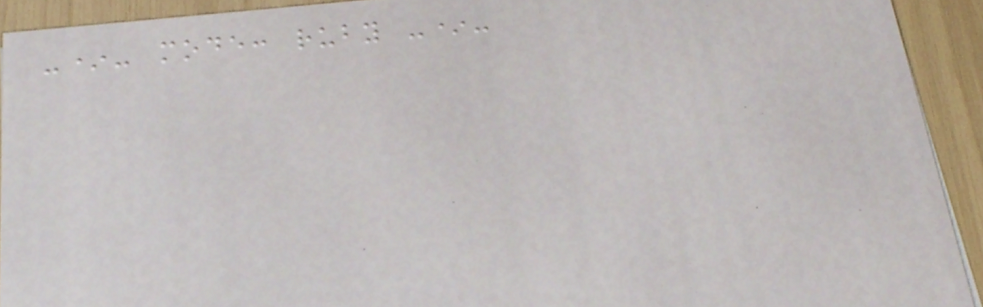-*- mode: ruby -*-
